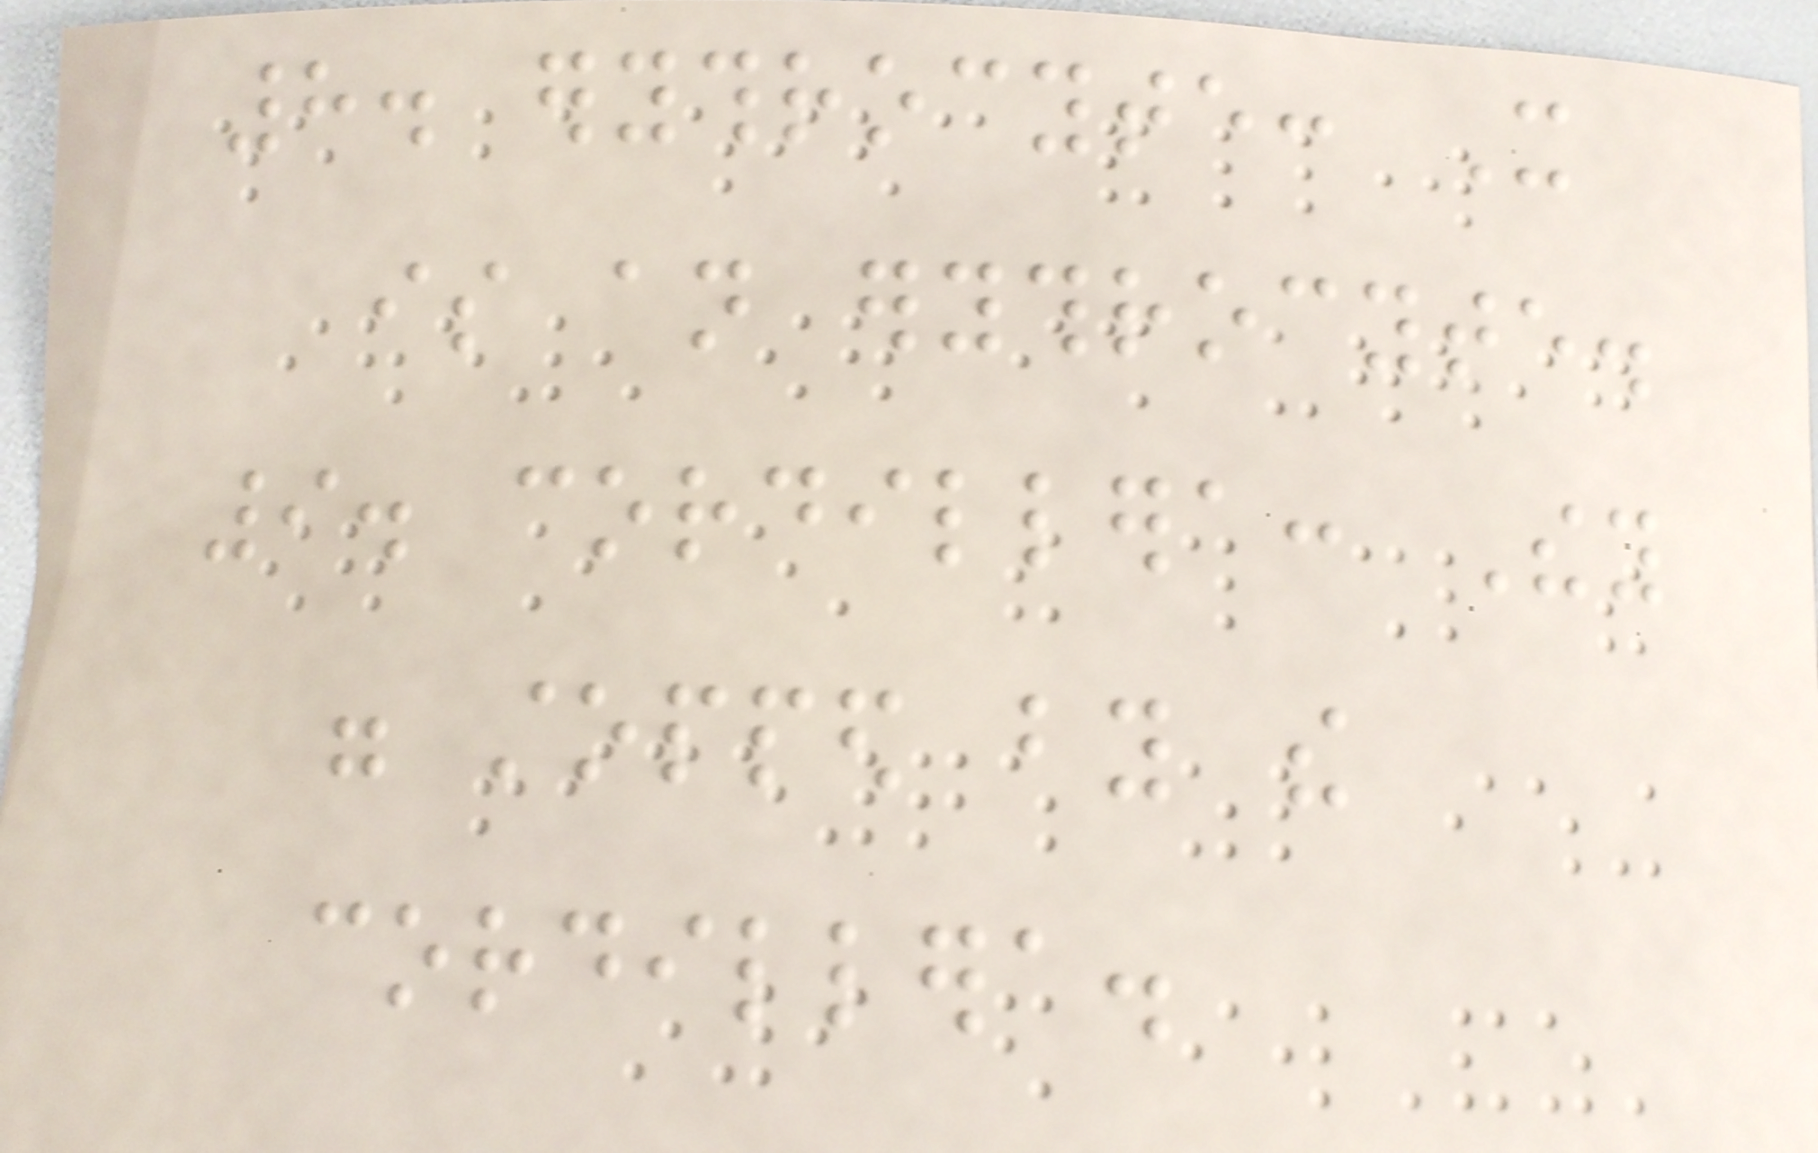8. erythrocyte: It
is an erythrocyte.
9. cordillera: They
were stopped by the
cordillera.
